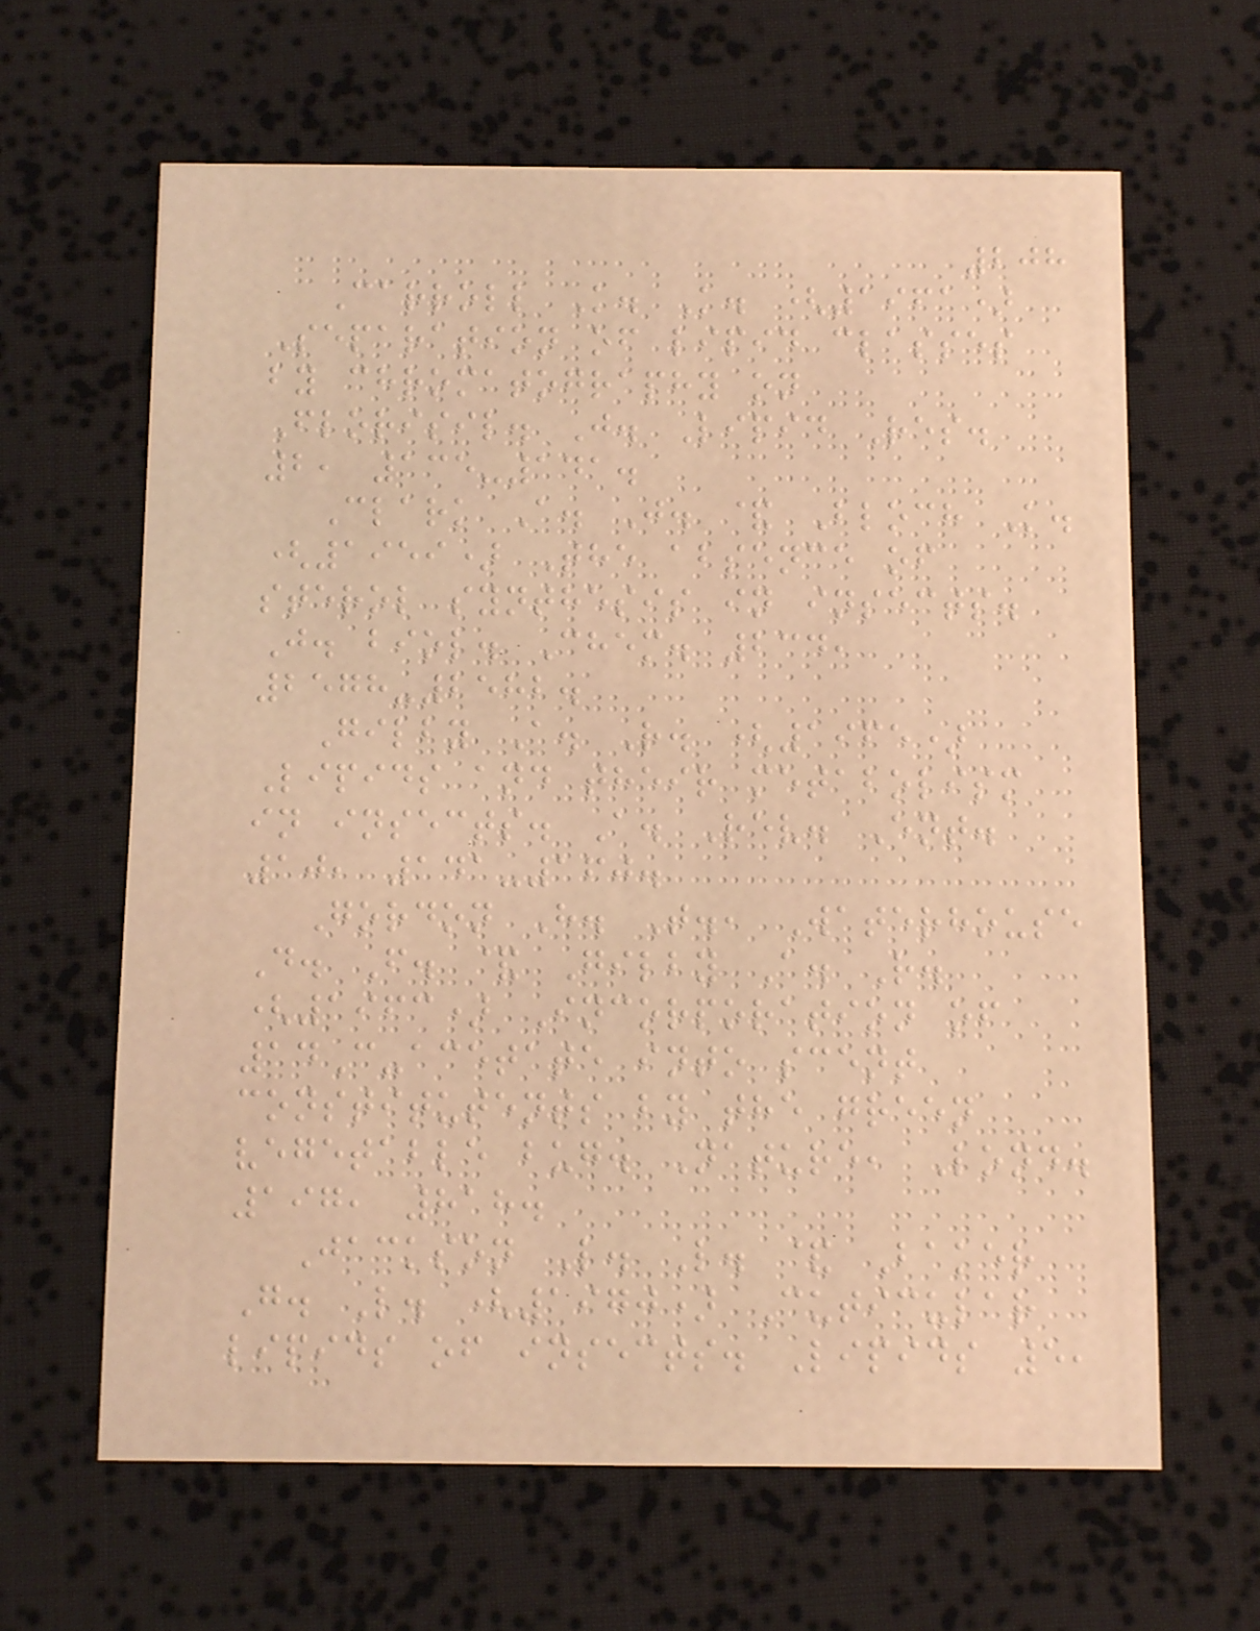208
Carroll K. K. (1961)
Separation of lipid classes
by chromatography on
Florisil. J. Lipid Res.
2, 135-141.
Clark A. J. & Bloch K.
(1959) The absence of
sterol synthesis in insects.
J. biol. Chem. 234,
2578-2582.
Gilby A. R. (1965)
Lipids and their metabolism
in insects. A. Rev. Ent.
10, 141-160.
Gordon H. T., Waterhouse
D. F. & Gilby A. R.
(1963) Incorporation of
14C-acetate into scent
constitutents by the green
vegetable bug. Nature, Lond.
197, 818.
Jackson L. L. & Baker
G. L. (1970) Cuticular
lipids of insects. Lipids 5,
